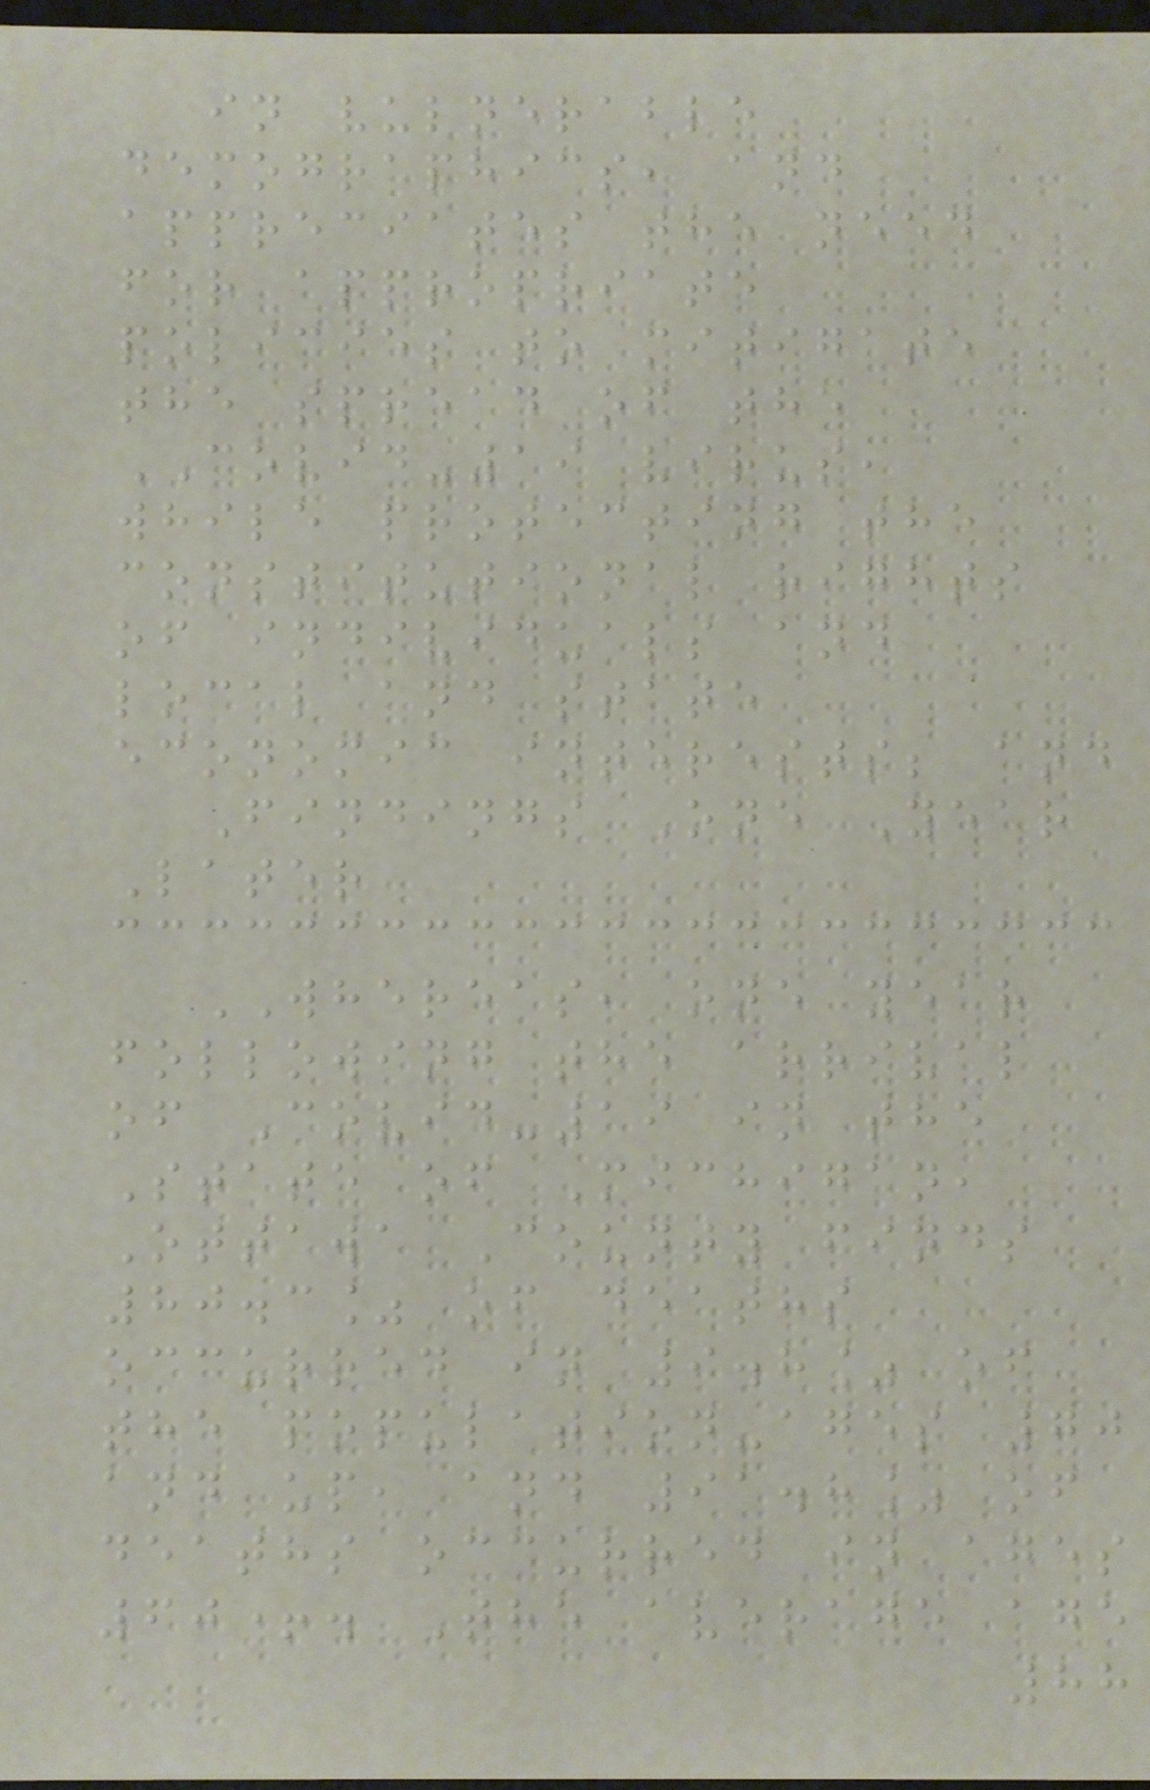in vulnerable
demographics, and
appreciates the need
for appropriate
policies to mitigate
the spread of the
COVID-19 virus,
while protecting the
constitutional rights
of individuals and
local and state
economic interests; and
Findings One Year
Later
WHEREAS, one year
following the arrival
of Covid-19 in the
State of Michigan,
Ottawa County finds
80.3% of deaths
occurred in 9.8% of
the population-ages 70
and up, and 91.8% of
deaths occurred in ages
60+. The average age
88
